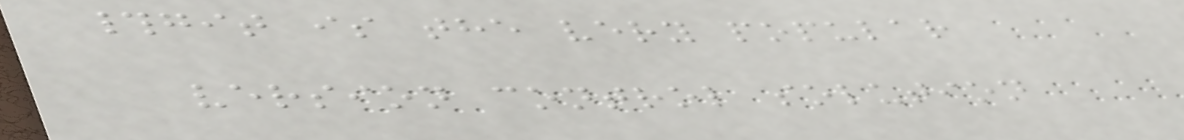#git is the very popular
version control solution
